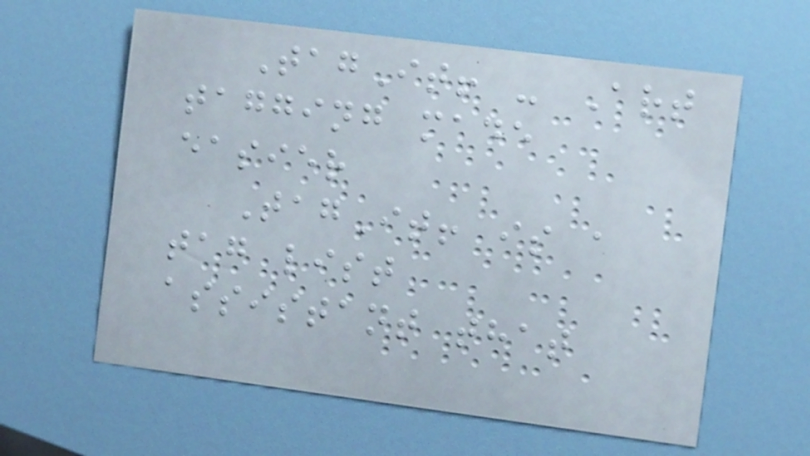TagIt! - Art
tagging made
easier
TagIt! is a
tag list
assistant that
